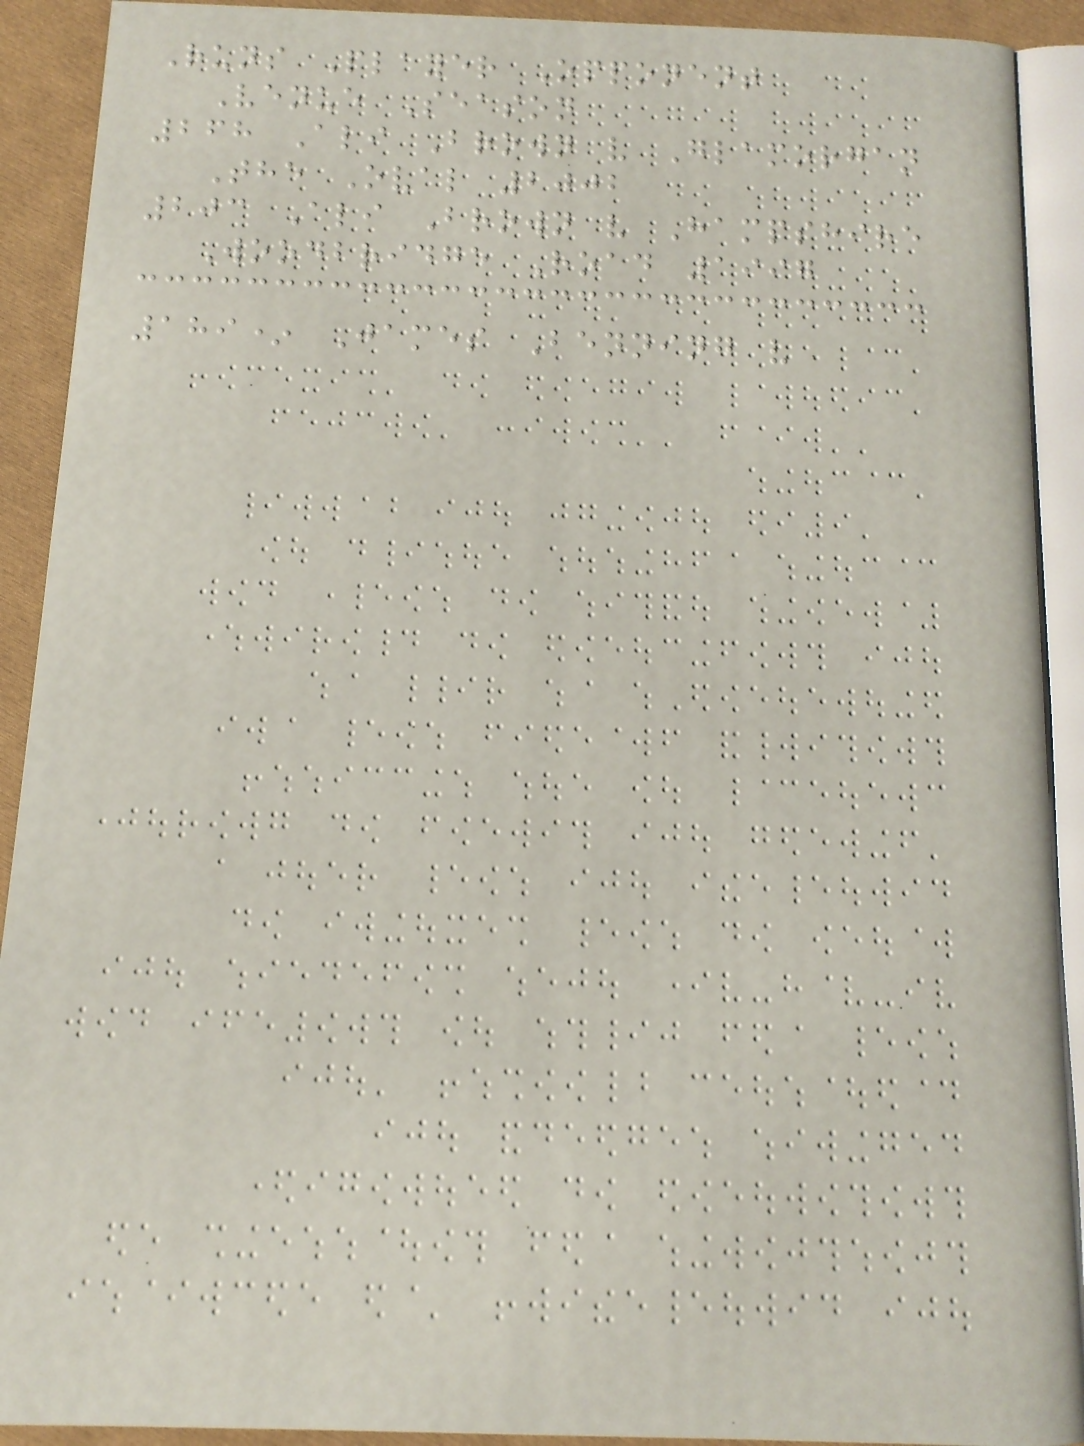Runs Player Opponent
Venue Season
268 Ali Brown v Glamorgan
The Oval 2002
203 Ali Brown v Hampshire
Woodbridge Road 1997
189* James Benning v
